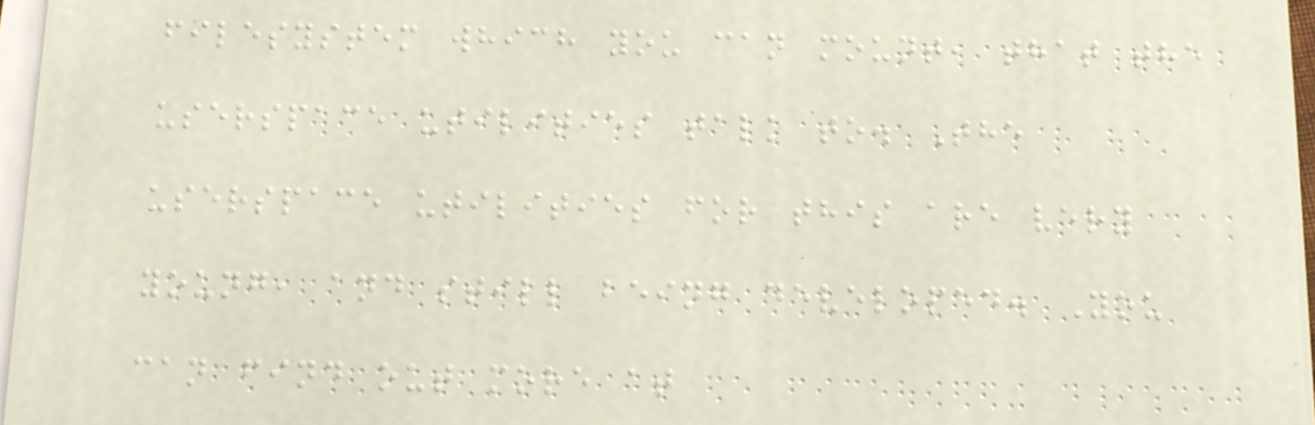filesystem which you can mount, that the
userspace utilities talk to. The
userspace utilities for this are very
young, and still being developed. You
can find out more at
